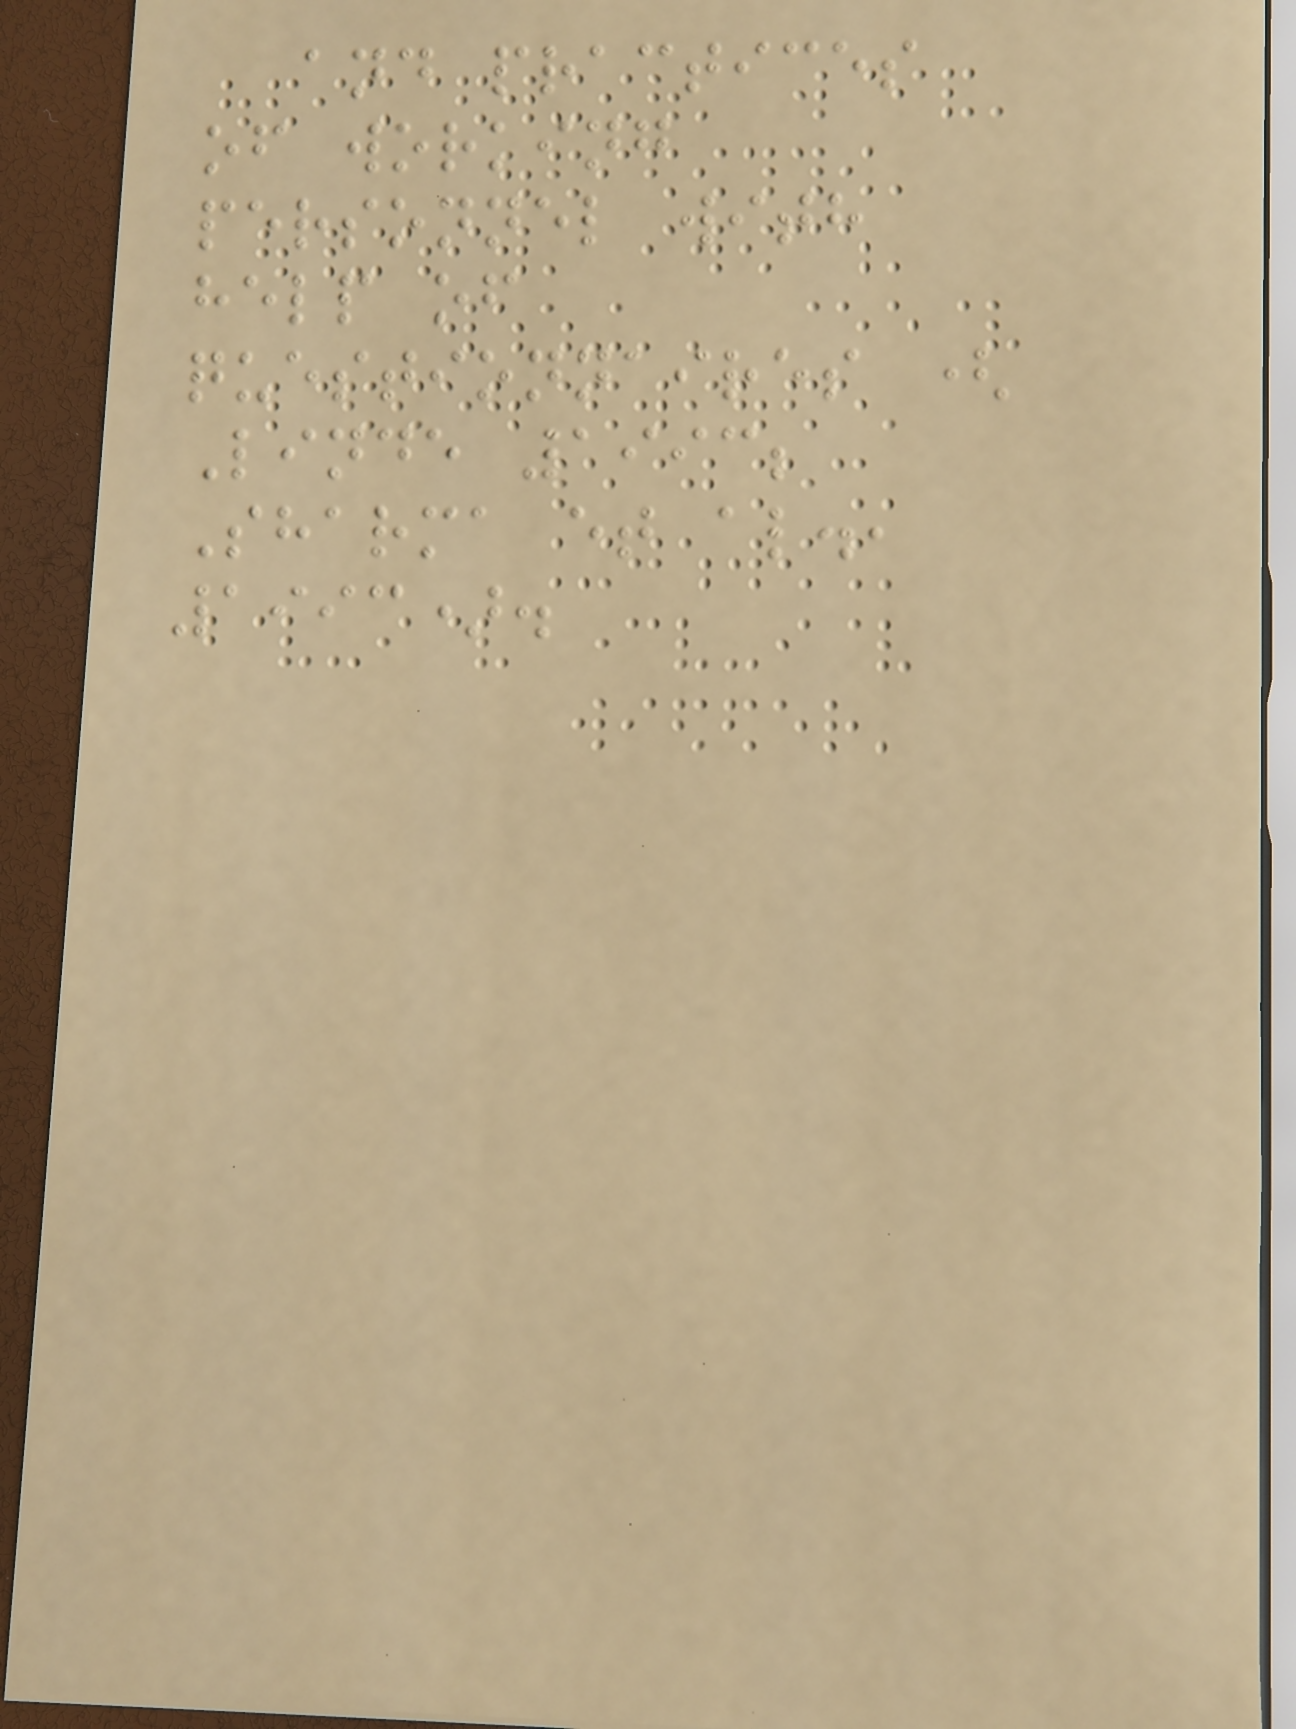and practices
of working
personnel with
help of
questionnaires (
Linde 1993;
Sharma et al.,
1993).
